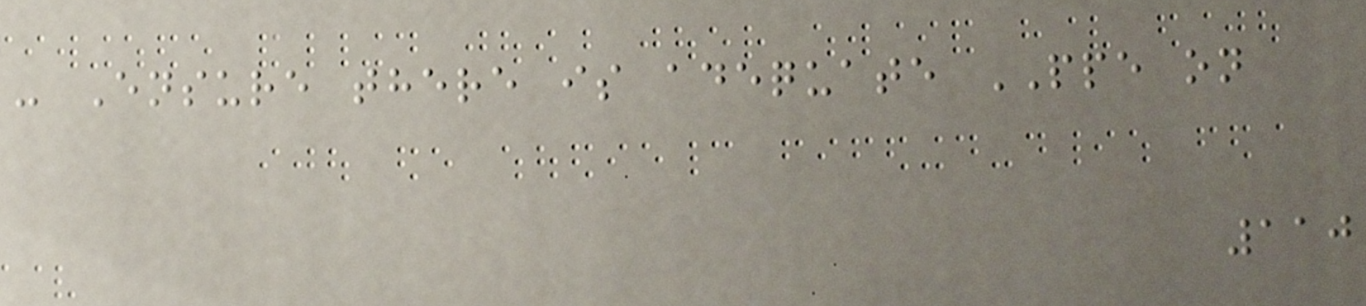- Ensure there is adequate PPE on
110
